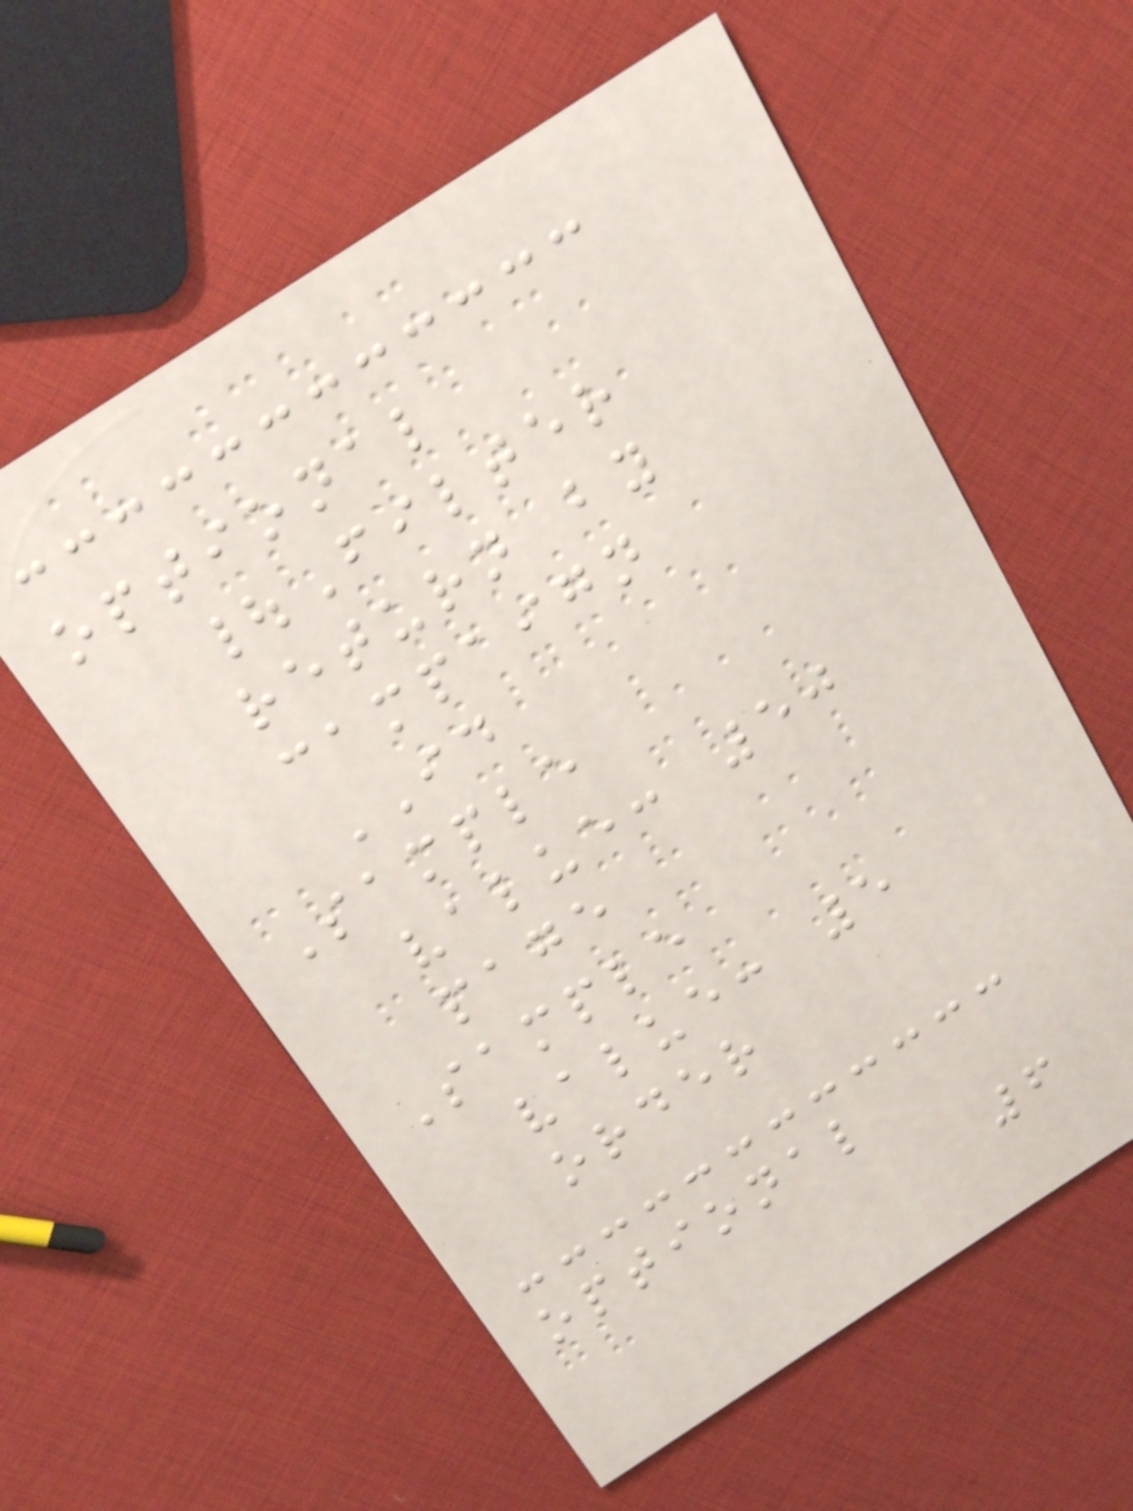optional
|Filter
return by
campaign
ID
Sample
value: 50
page
Sample
value: 5
order
optional
6
